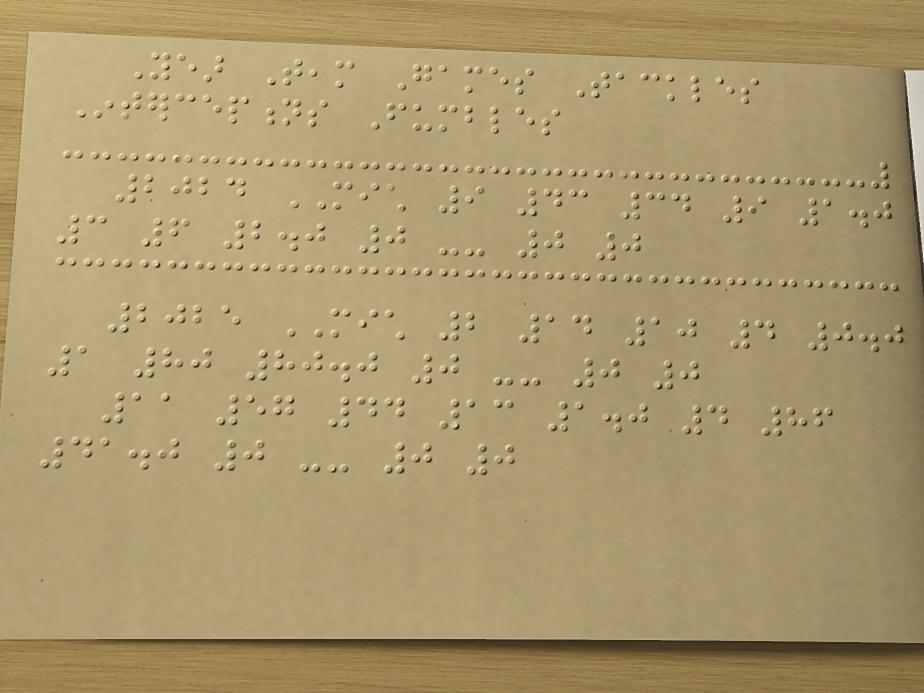Year Team Games Tackles
Interceptions Fumbles
2024 MICH 9 43 34 9 1.0
3 6 2.0 0 -- 0 0
2025 MICH 2 14 10 4 0.0
1 80 80.0 0 -- 0 0
11 57 44 13 1.0 4 86
41.0 0 -- 0 0
